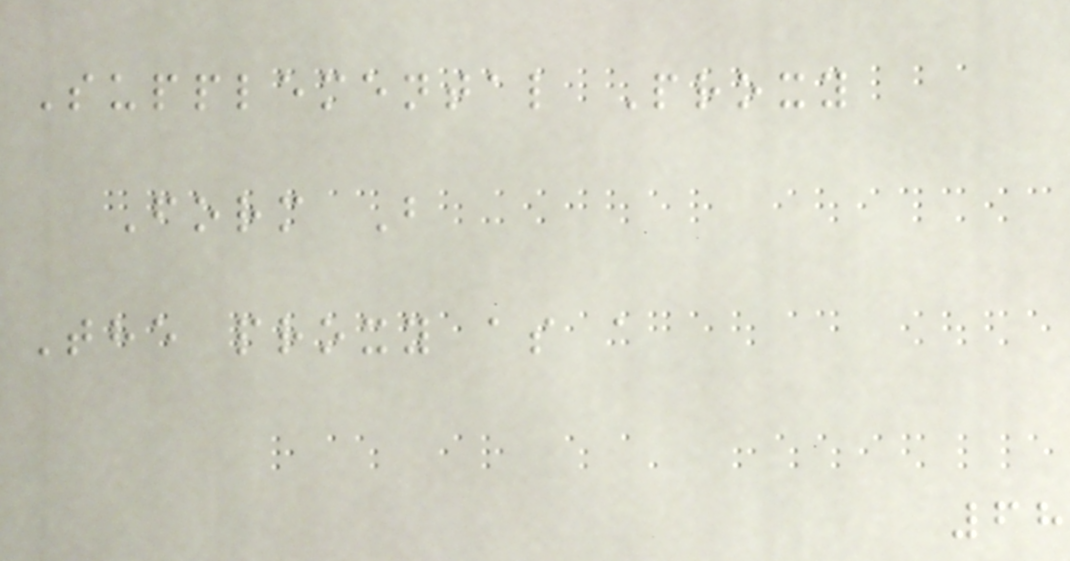Supplemental Proxy
Form B
The proxy as a
68
